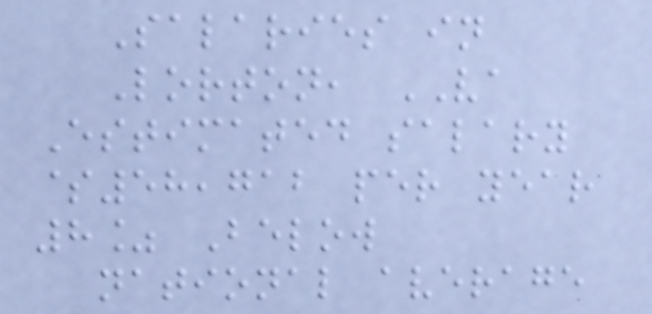Salaries in
Lorton, VA
Estimated salary
$58,712 per year
8% Below
national average
